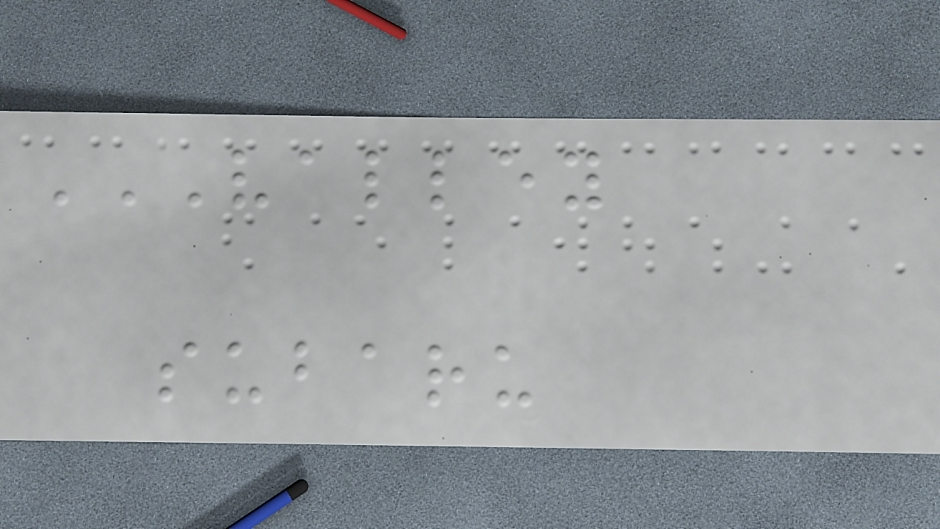VALLEY
SUBARU
